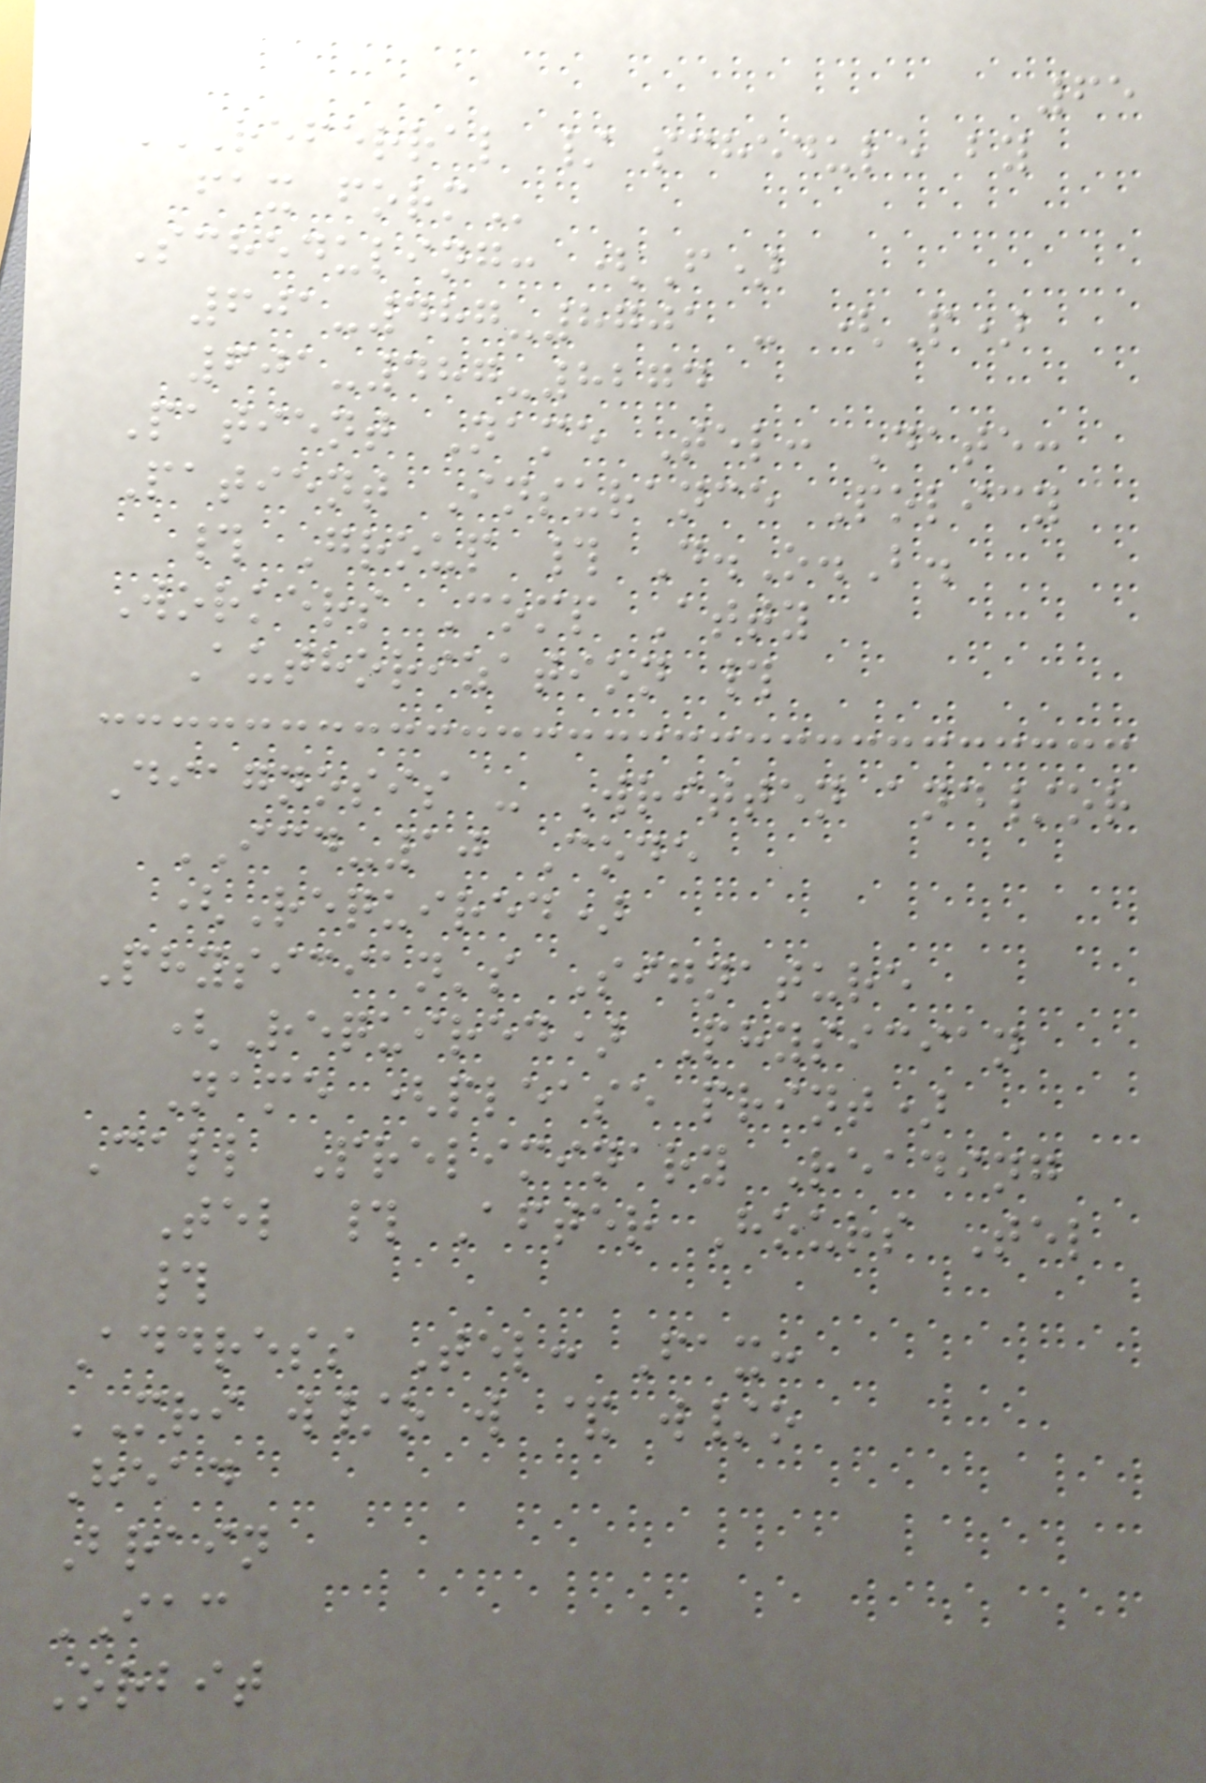65
REFERRAL / SCHEDULE BY
FAX FORM
Scheduling: (F)
601-487-8701 - (P)
601-487-8274
Patient Name Tel: Date:
Patient Insurance Policy
# Group # D.O.B.
Workers Comp Atty
Authorization #
Diagnosis - Written and/or
ICD-10 Code
(Required)
Physician's Signature
(Required) Physician
Name (please print)
Call Preliminary Reading
Tel # After Hours Tel
#
Address Tel: Fax:
MRI w/o w & w/o
Head
Brain
IAC
Orbit
